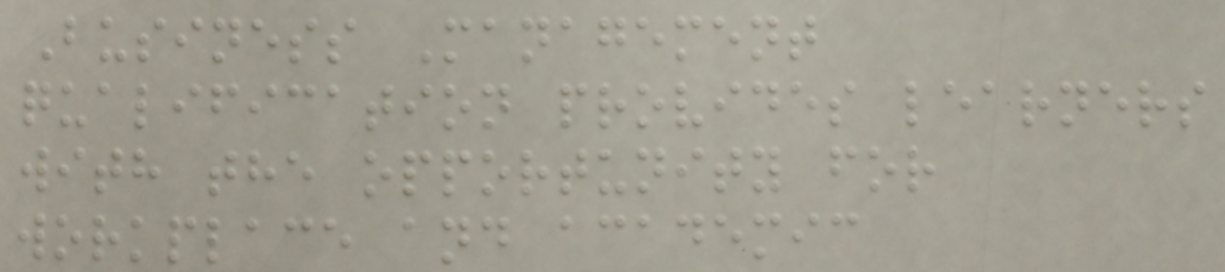Business Management
qualification provides learners
with the opportunity for
workplace and academic
